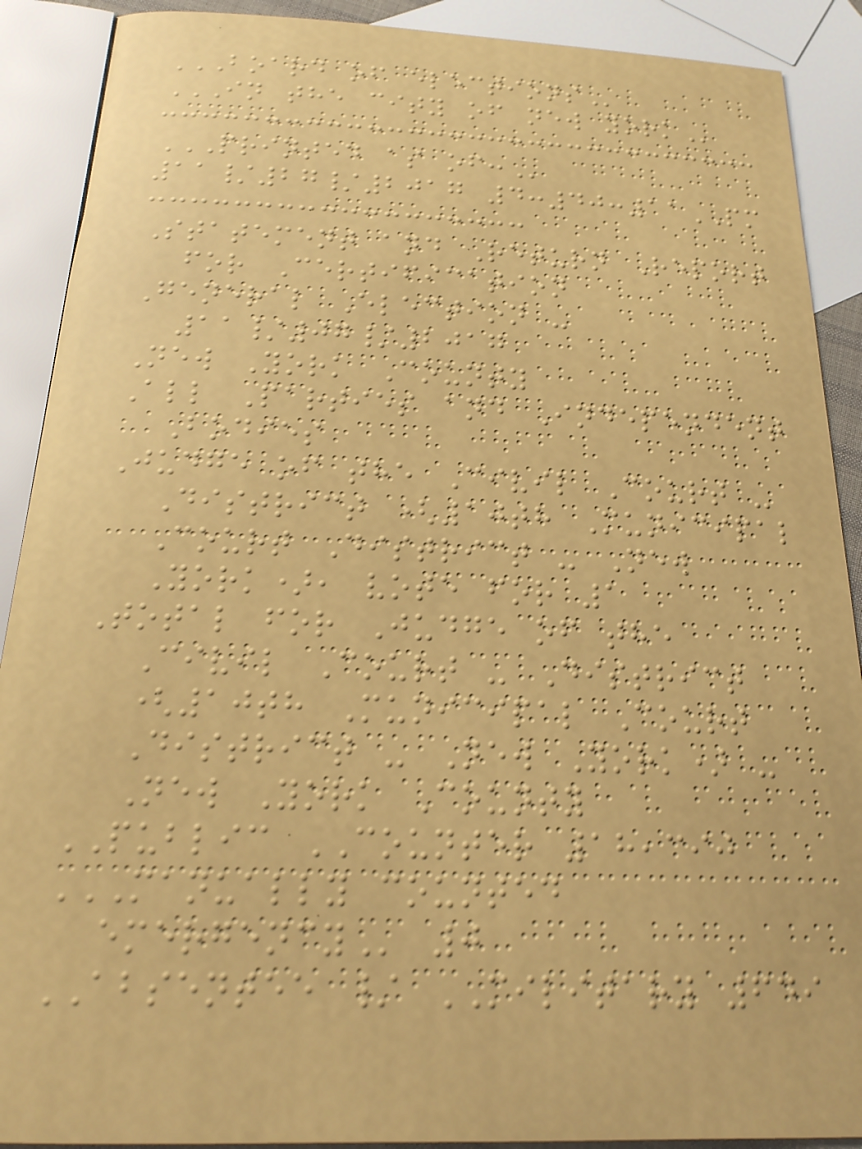BOARD OF ELECTIONS
IN THE CITY OF NEW YORK
PRINTED AS OF:
11/27/2017 4:40:11PM
Statement and Return Report
for Certification
General Election -
11/07/2017
New York County
All Parties and Independent
Bodies
Judge of the Civil Court -
District (10th Municipal
Court District - New
York), vote for 1
Total for Judge of the
Civil Court - District
(10th Municipal Court
District - New York) -
New York County
PUBLIC COUNTER 18,390
MANUALLY COUNTED
EMERGENCY 0
ABSENTEE / MILITARY 649
